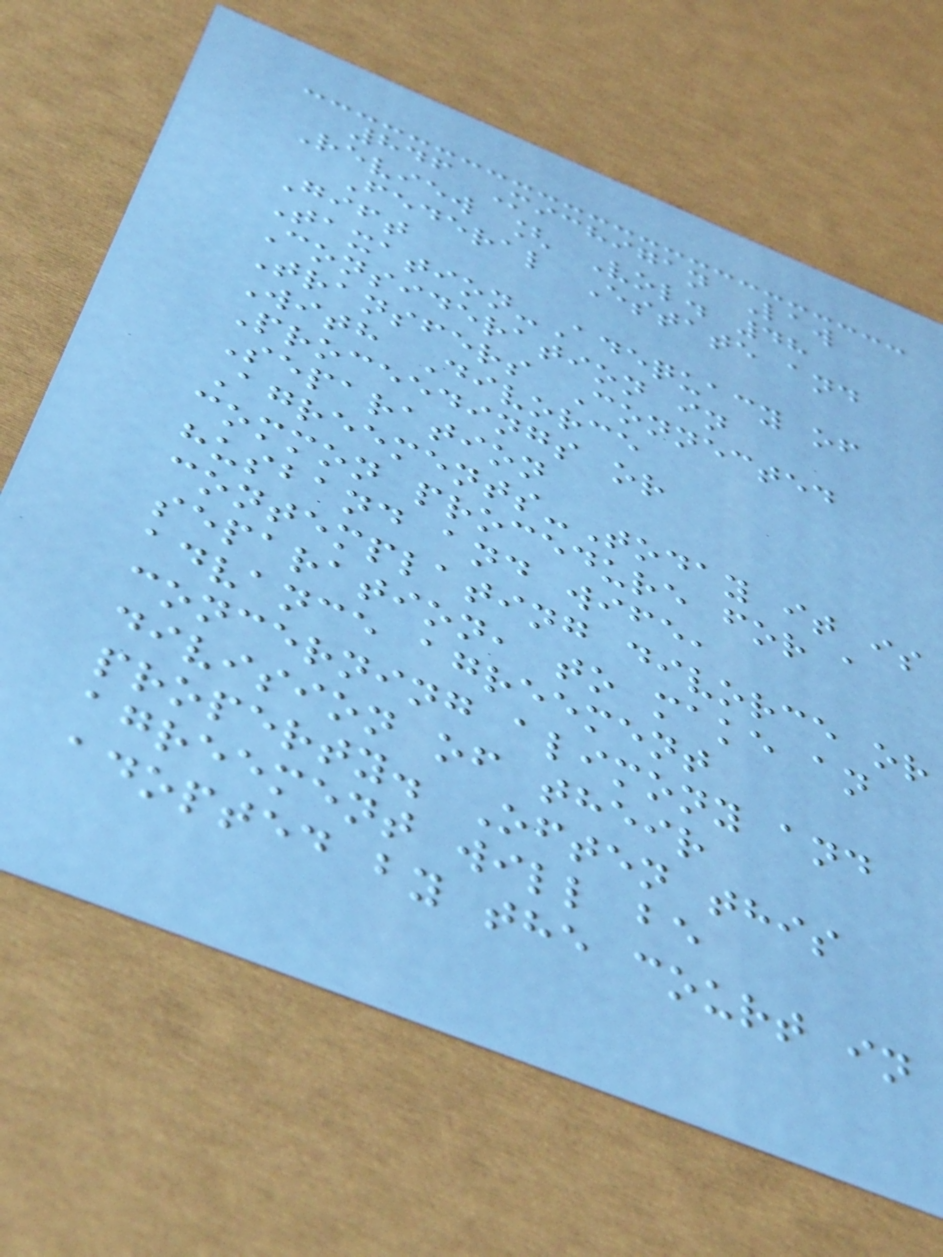846 Michigan Law
Review [ Vol. 48
Federal Estate and
Gift
Taxation-Adequacy of
Consideration in
Transfers Connected
With Divorce
Proceedings or
Separation
Agreements-Today it is
common procedure for a
husband and wife,
contemplating divorce or
separation, to make an
advance agreement
concerning alimony and
division of their
property. Often this
agreement will be
adopted by the court in
